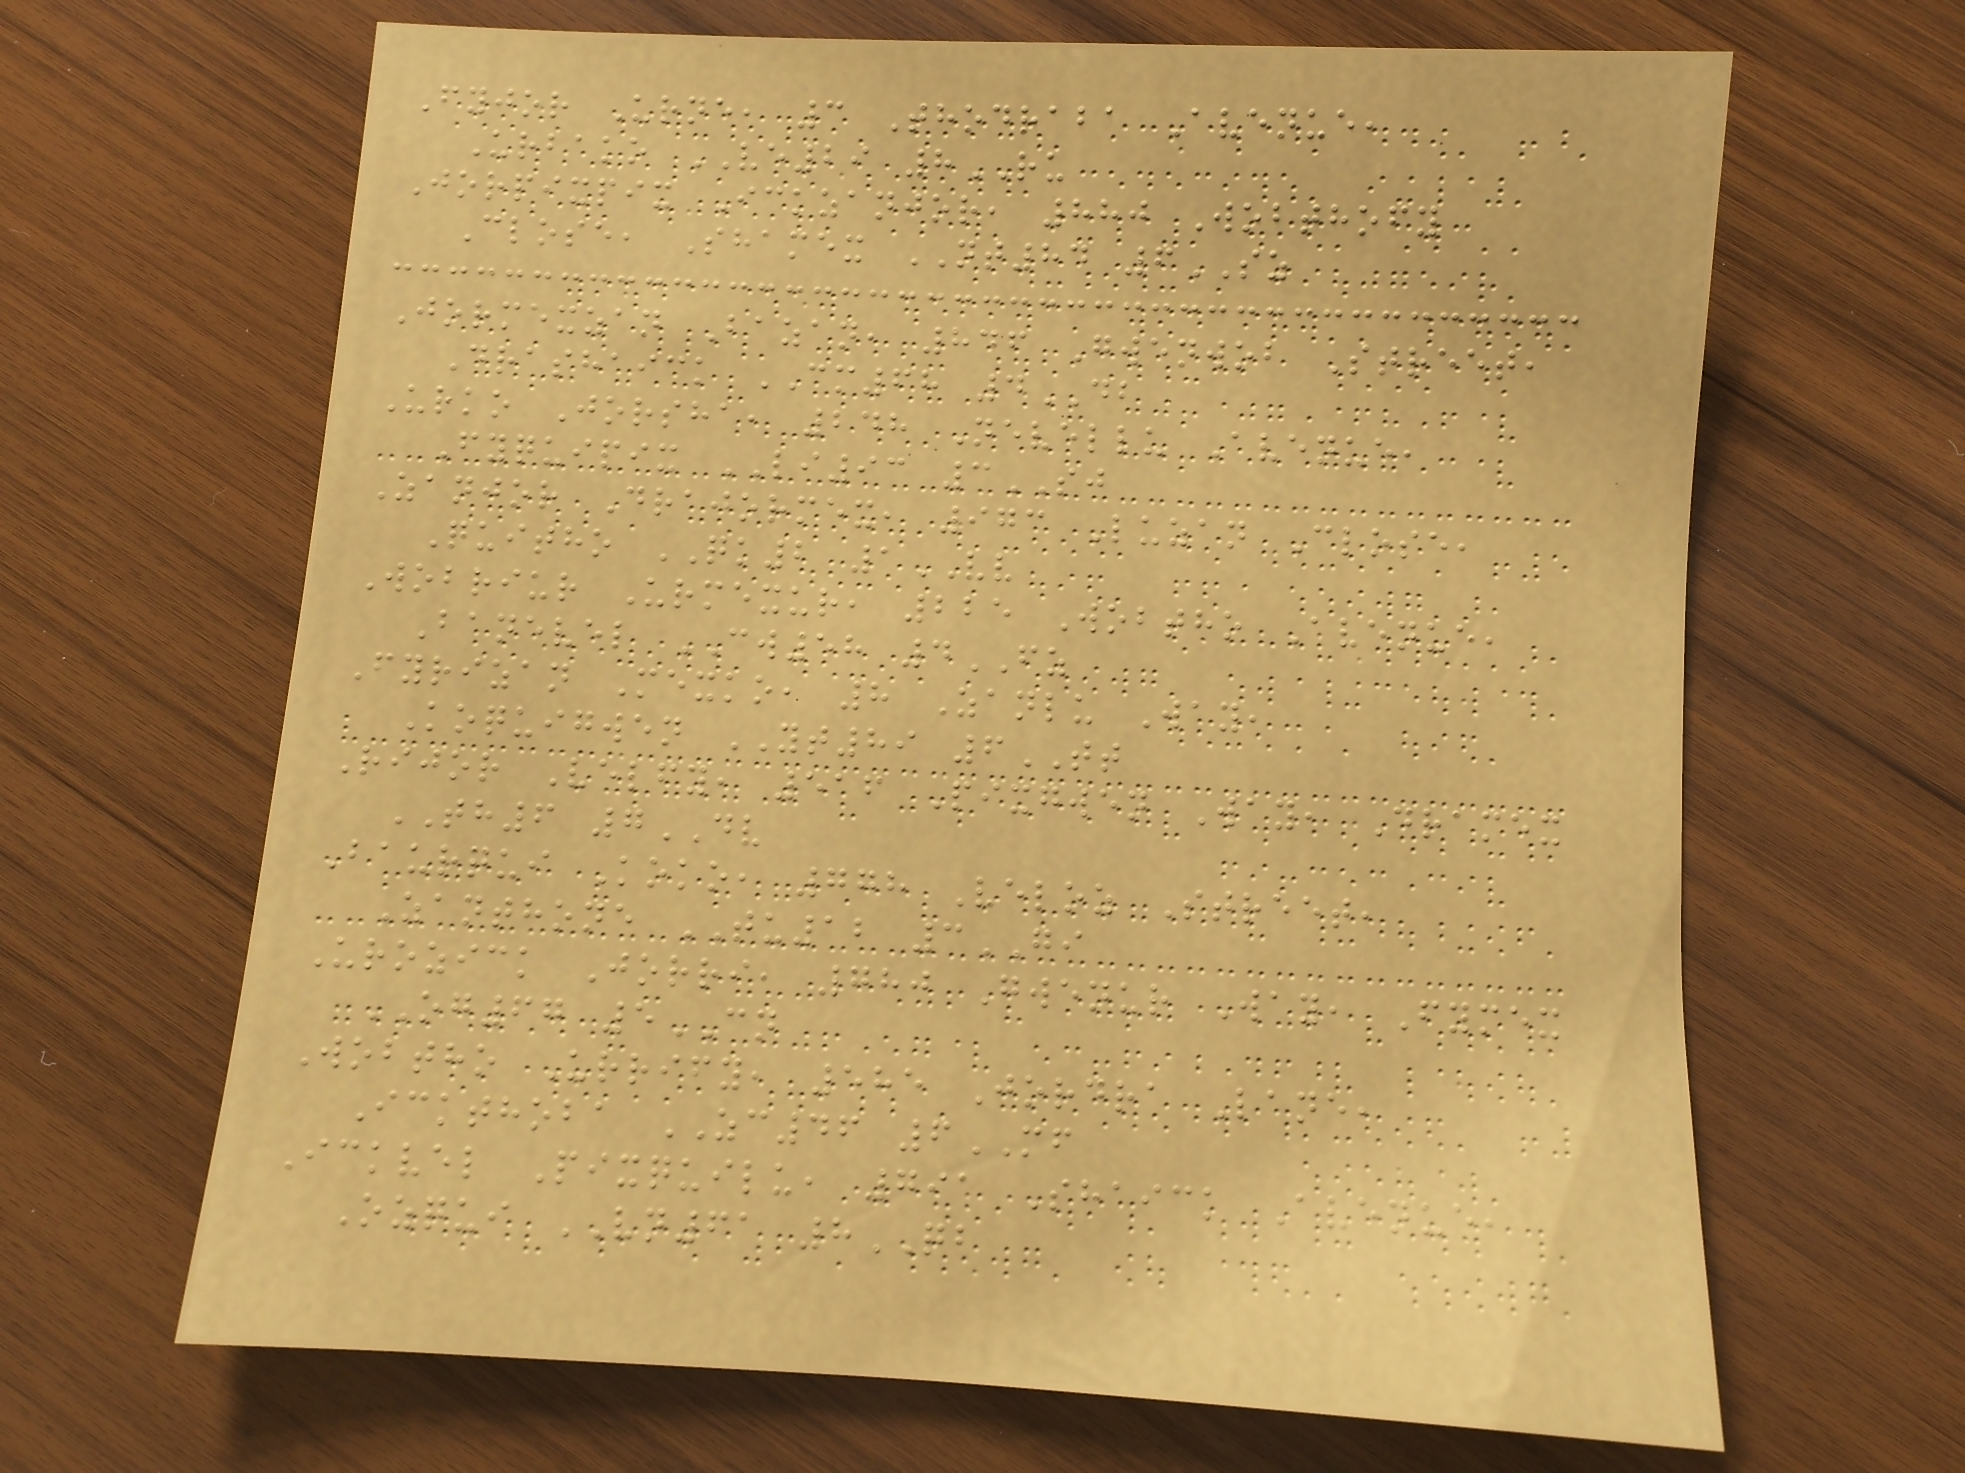Fyjor Urne, 3 Thodraba Avenue,
Urbako VE29 8RU
Jorpixpix Ickzanjor, 880 Wobthofy
Close, Shamex NT84 6SZ
Jormexzan Bazan, 846 Gwenwob Street,
Drashaick CM68 4DB
Urko Jorsha, 248 Nevellu Avenue,
Fyquipix LI93 3SJ
Zanjor Drajormex, 973 Luzan Close,
Quitho QK2 1VV
Wobriur Urmexur, 225 Wobtho Avenue,
Banevel CW58 4FZ
Fyrizan Mexko, 8 Zanlu Way,
Koquigwen YT89 6TT
Rijor Velfy, 516 Pixgwen Way, Dramex
TH6 7DV
Baurqui Koko, 778 Veloz Street,
Zanthone TU12 3GI
Urozick Jorri, 780 Gwenur Way, Fymex
OG67 5CN
Wobtho Urrify, 585 Jordra Lane,
Ickthoba ZC46 6MF
Ickvel Pixquilu, 791 Shaick Avenue,
Ozqui VN61 8QB
